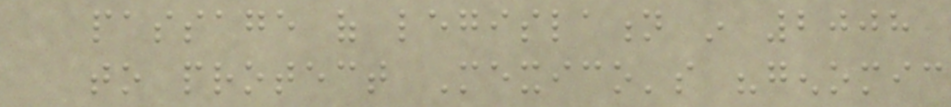passage of legislation in 2008
to protect Mexico's "genomic
